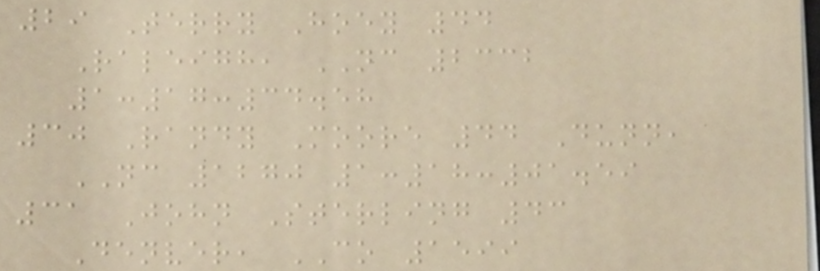29 Terry Hoey 44
Raleigh, NC 2332
1:17:34.58
30 Randy Moore 44 Dunn,
NC 1270 1:18:01.59
31 John Sterling 43
Denver, CO 1599
